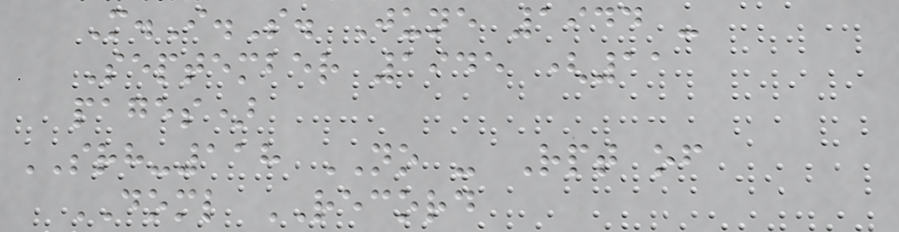M.I.S. June 1944 -
September 1945 (11
pages)
SRH-118 NO - Rpt of
DOML RECORD
